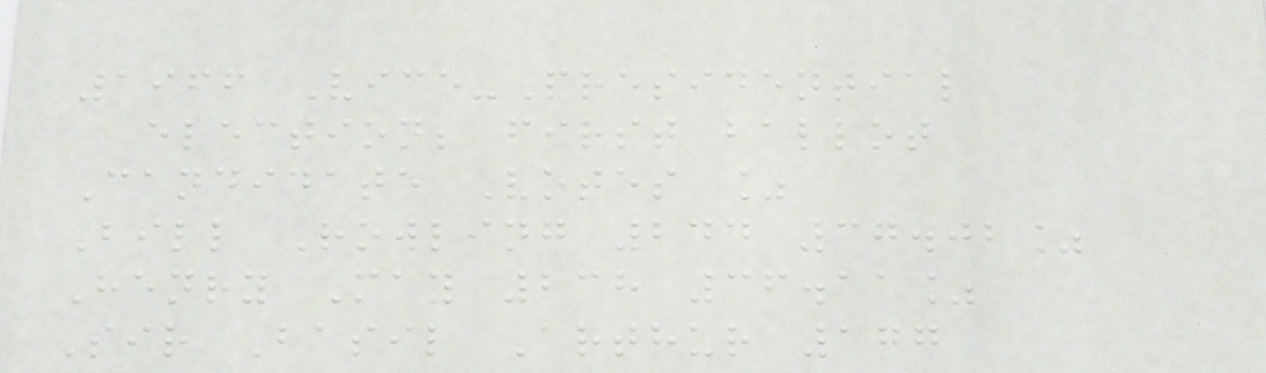1966 Vice-Presidential
election; first ballot
Candidate Votes %
Bill Rowling 244 37.02%
Henry May 238 36.11%
Sir Basil Arthur 177
